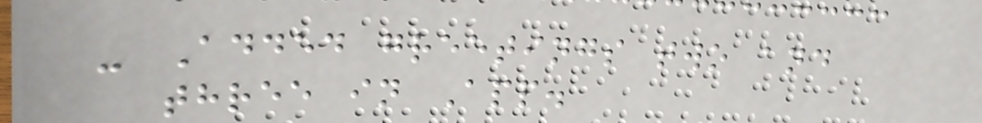- Added greetings two and
three in App.
